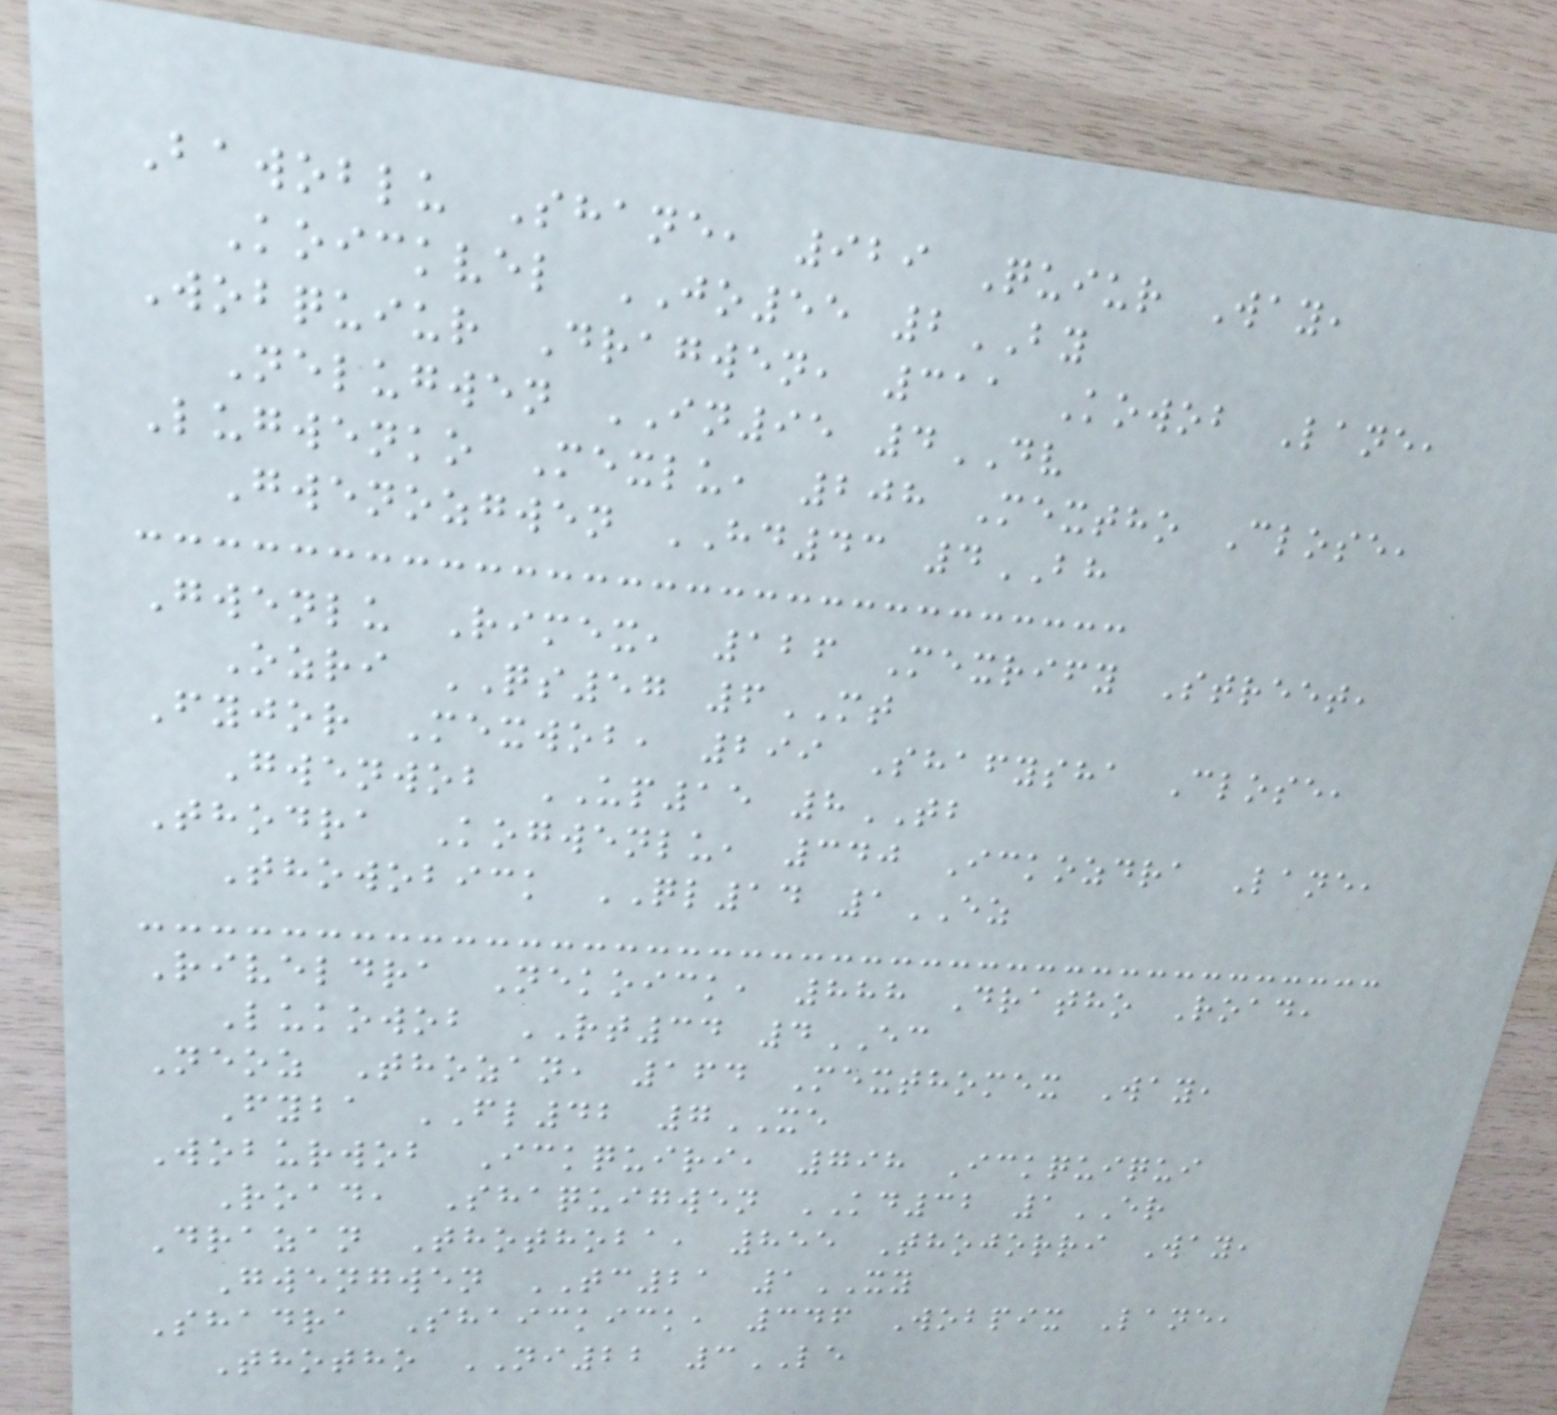Bawoblu Shane, 929 Quiur Way,
Koickvel JO55 2BY
Wobquiur Dragwen, 311 Kowob Lane,
Nelugwen IN95 4DV
Lugwenko Mexlu, 208 Mextho Close,
Gwenozgwen HD43 4BH
Gwenlu Rimex, 126 Mexrify Street,
Ozri QS57 6MT
Fyjor Mexwob, 299 Shafysha Close,
Gwenwob UP15 8TB
Thodra Kogwenlu, 340 Ickozdra Lane,
Thowobick QL14 1EZ
Riveldra Nekoick, 888 Dratho Road,
Lukowob RT34 4EC
Neoz Thozan, 164 Mexthomex Way,
Fyba FL42 7XE
Woburwob Ickquiri, 798 Ickquiqui
Road, Shaquigwen KD32 1ER
Drazan Thothoba, 855 Thojorri Way,
Gwengwen TC21 1XY
Shadra Shaickick, 346 Wobpix Lane,
Thotho NI22 3LE
